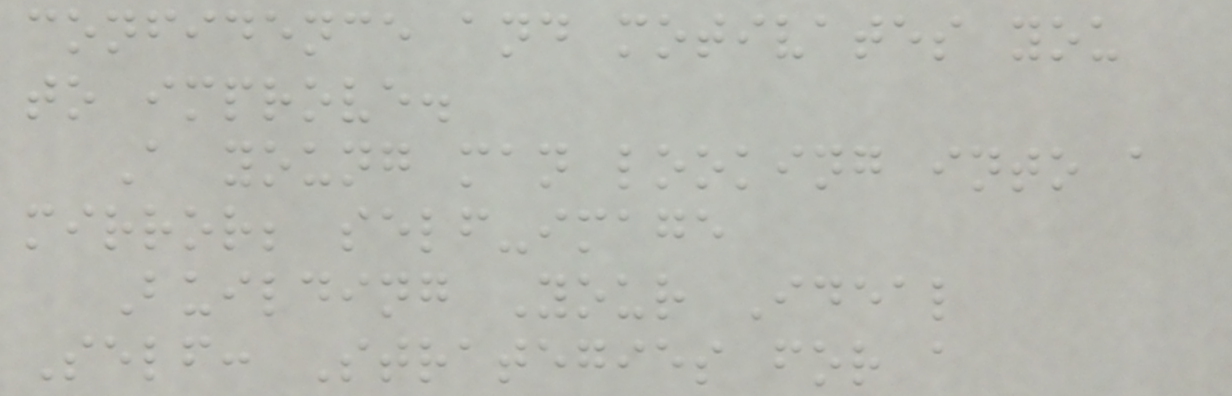confidence and motivates you
to improve.
A young man looking into a
mirror; self-image
Building Your Ideal
Self: Strategies for a
